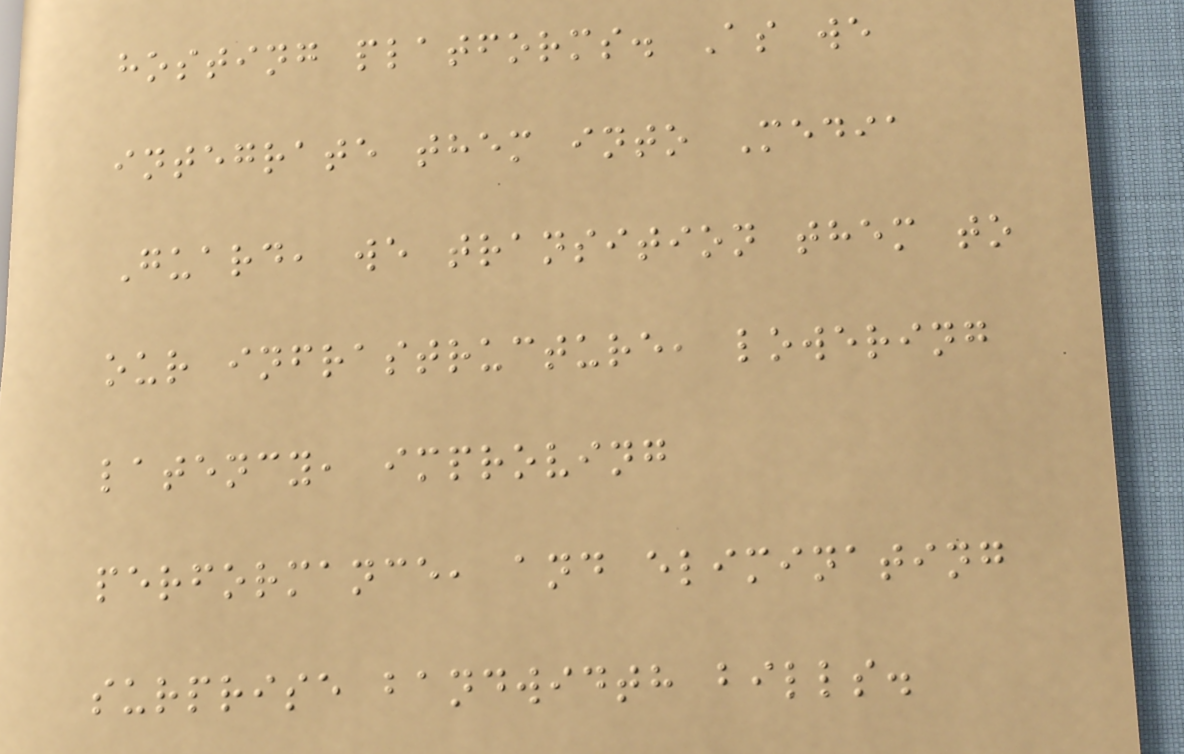hosting platforms. As we
integrate them into Media
Guard, we transition them to
our infrastructure, lowering
latency, improving
performance, and eliminating
surprise bandwidth bills.
